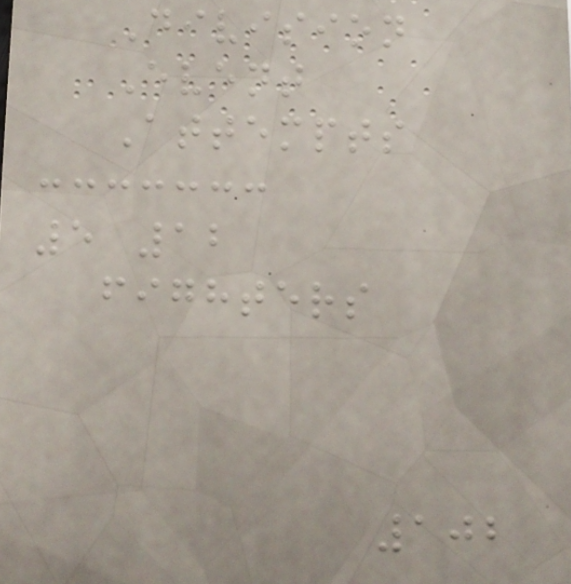Division
Event
Attempts
5 12
fighters
102
